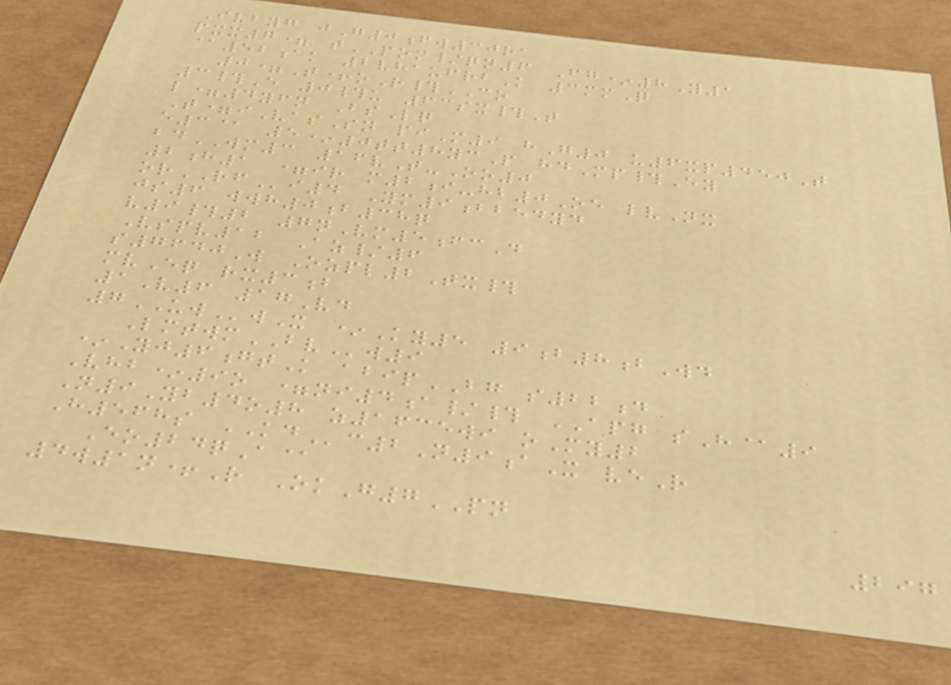Ivbyg jG0fw30ra
pxx7= tPOM/qn6 Fg*8Y1
@52ak 2vhaufrbK 3mmQ
0=T+oR#CO
3#E 0#u 63sx#T
l=4yfn BsLq
T=iVasSn piM9 hG0 u6xp450T
e3@ 5*0tt8ycP hdMp#Ey
bdWM3 16vT-Oo0
2h1 =ir m2i-hb0Oe lvNx
orRFi4 Ym9bbedyd
js6 wwh0b38q
v9#2 7nVm5fcD
Vspv12 Az/6
s7640W Ozpl2Tx#
mvEq rx3b
1V6 17Vd
7UWwX *Ky5 9b8bWd
LmtwmBVw9
*Yj6gtK abipBG s22d
Vhb*9o =ni4a/# APG sH@9
N9Yb4o8 z1635wi oMy2
H568s KDc2N9aX veR
Eo24qA@
4w1n+R OkG7PN
297
